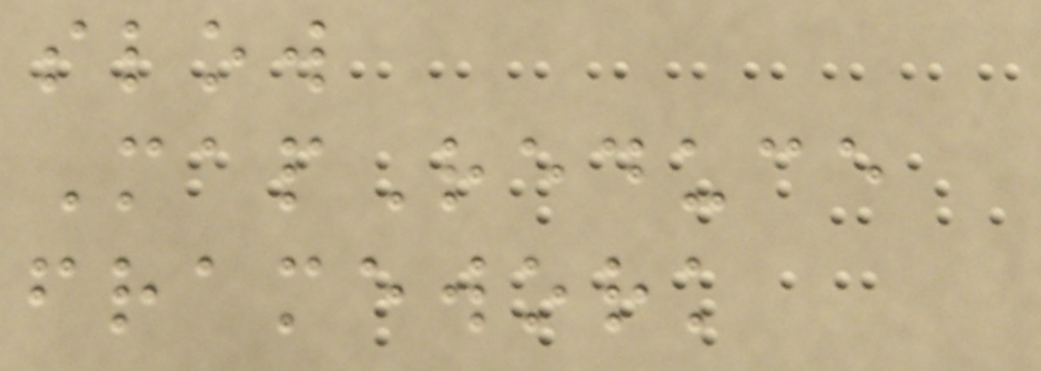slow
MapReduce
framework
